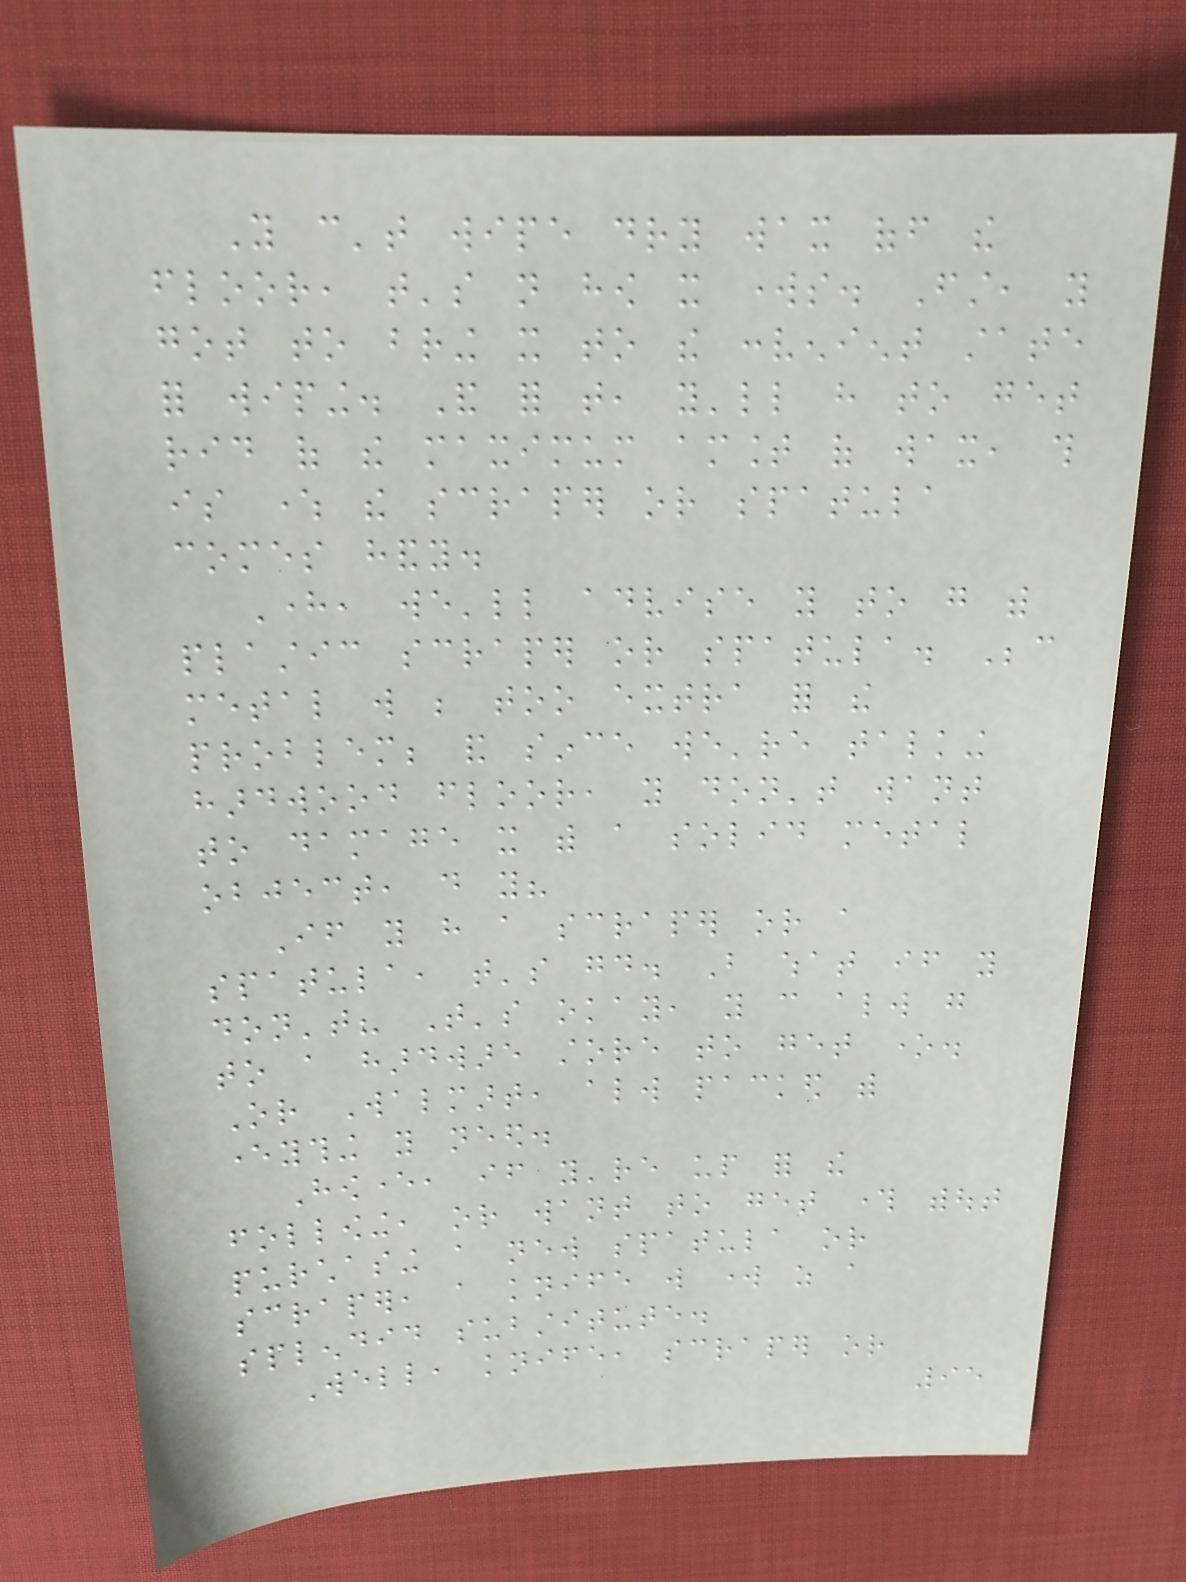You can't wipe dry wax off the
floor, that's not how it works. First, you
got to bring it to the convenient state
for wiping. And for that, you'll have to get
rid of the maximum amount of wax, this
is where the scraper or spatula
comes handy.
Here, we'll advise you to go with
plastic scraper or spatula. Because
metal will be too extra for the
problem; and since we're talking
hardwood floor, you don't want
to damage it with a solid metal
object, do you?
If you have a scraper or a
spatula, that's good. But what if you
don't? That's okay, you can always go
to a hardware store to get one.
Or Walmart, always packed with
everything you need.
However, if you're up for the
following, or want to get through without
purchasing a new spatula or
scraper, a knife will work as a
splendid substitute.
Well, knife, scraper or
95
